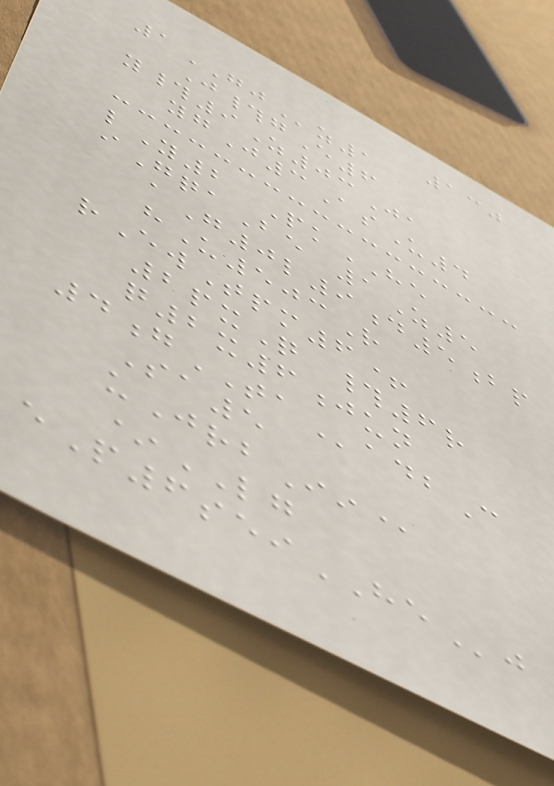130
1GJz1
J#gE6
y#9Z03Ja
ygJ3AsU4
lY2 PkHE
iGqaBe 1Z5
aG0l9d5bp
hU503R
rEwTpm6+
2pxQ #6r
q2x6jun
4gTAadbC
Sa5
uJrbIi@
*LG
eP6seiHEj
